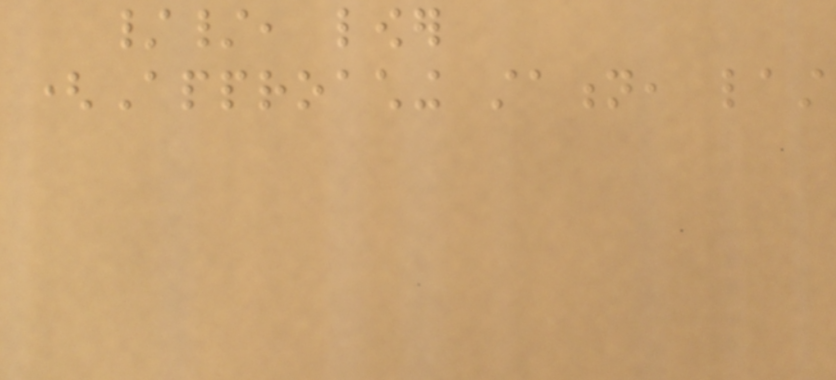//, lower
(Approaching station, last
